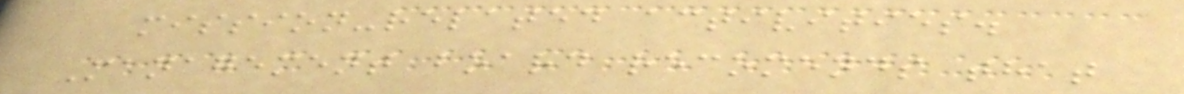mission-related activities.
Management board recomends that
